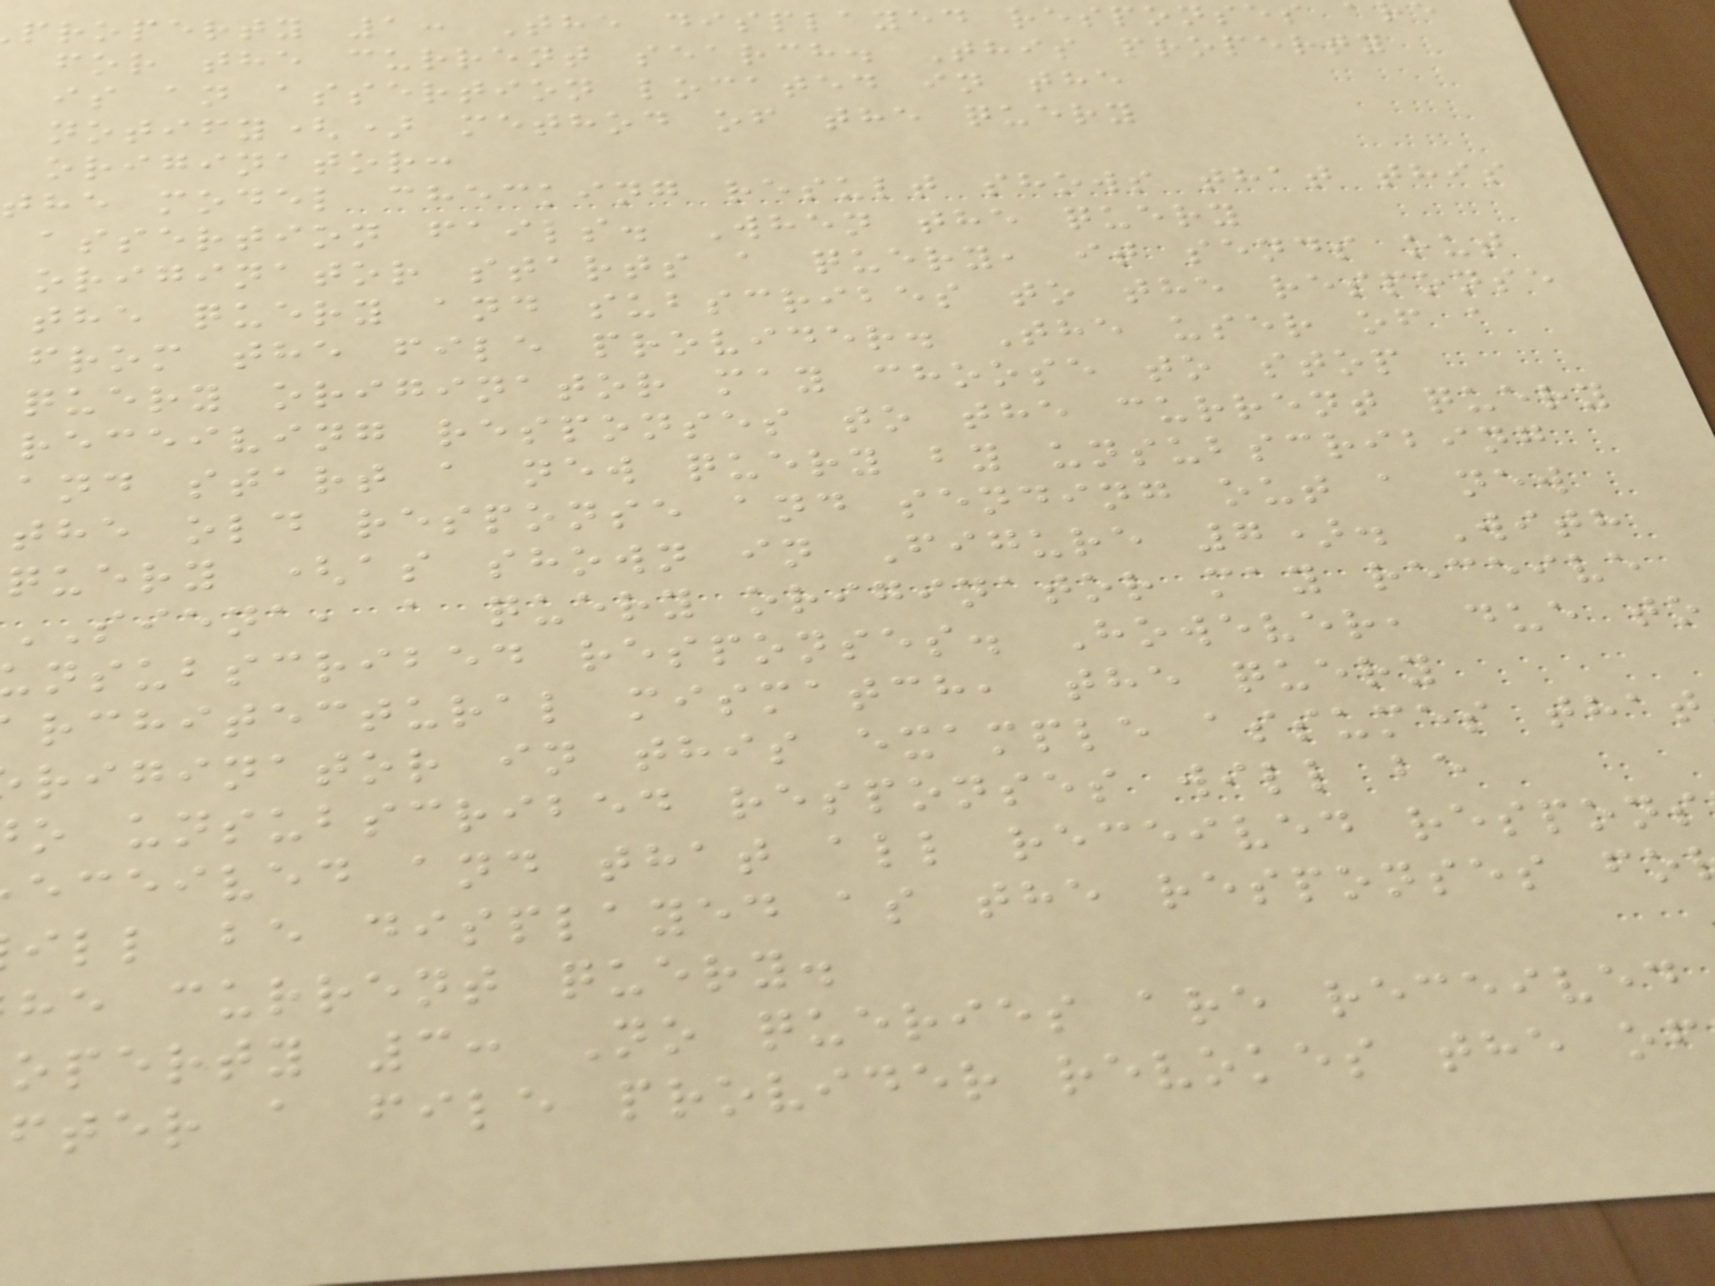property 1: The displayed responses
for the current search. This property
is an assertion located in the
notify() method of the query
originator:
the model checking result shows that this
assertion fails. When the query
originator starts a query, it sends out
the query and subscribes to the response
from the file provider. The user of a
query originator may choose to stop
receiving responses to the current query
and start a new query by unsubscribing
the old response and sending out a new
query (as shown in Figure 7). With
SIENA, a query originator may receive
nsubscribed responses. However, due to
rchitectural mismatch, the query
riginator in this example assumes that
o unsubscribed responses will be
eceived and that all received respons
ill be displayed as the responses fo
he current query.
operty 3: No queries are received
fter a file provider revokes the of
